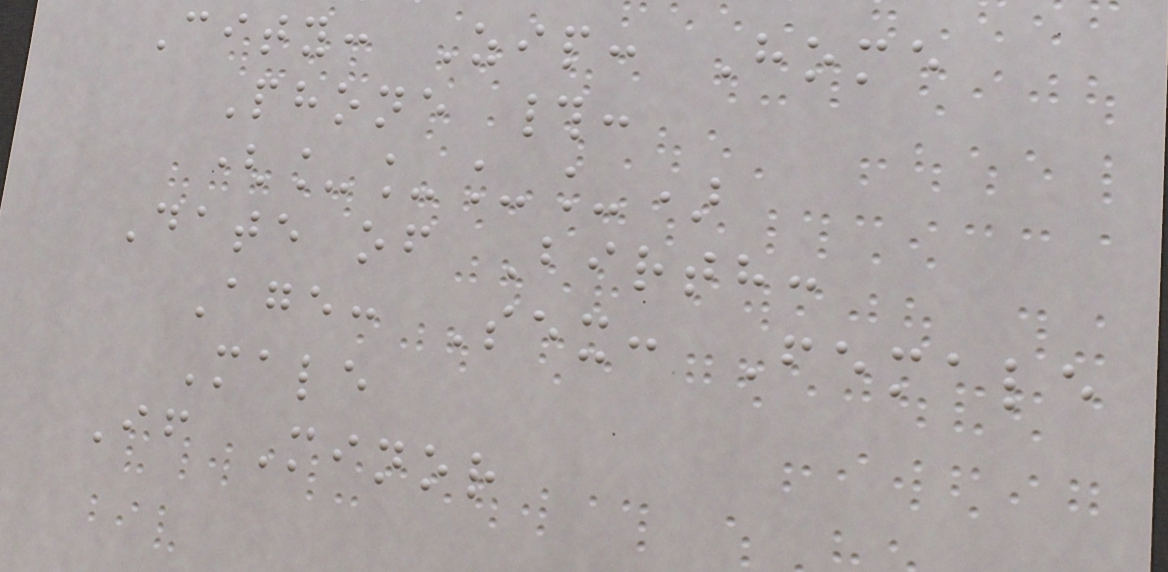City: Zip: Home
Phone #:
(____)
Date of Birth:
Age: Sex: Female
Male
If Minor
